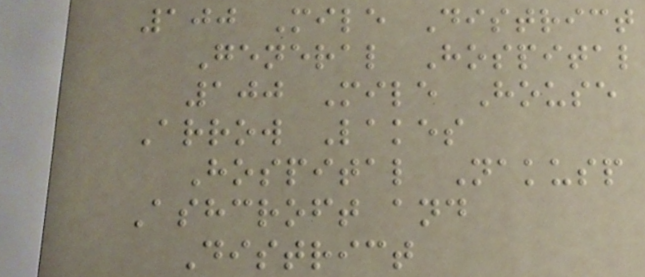100 Mile District
General Hospital
100 Mile House
Arrow Lakes
Hospital Nakusp
Ashcroft and
District
